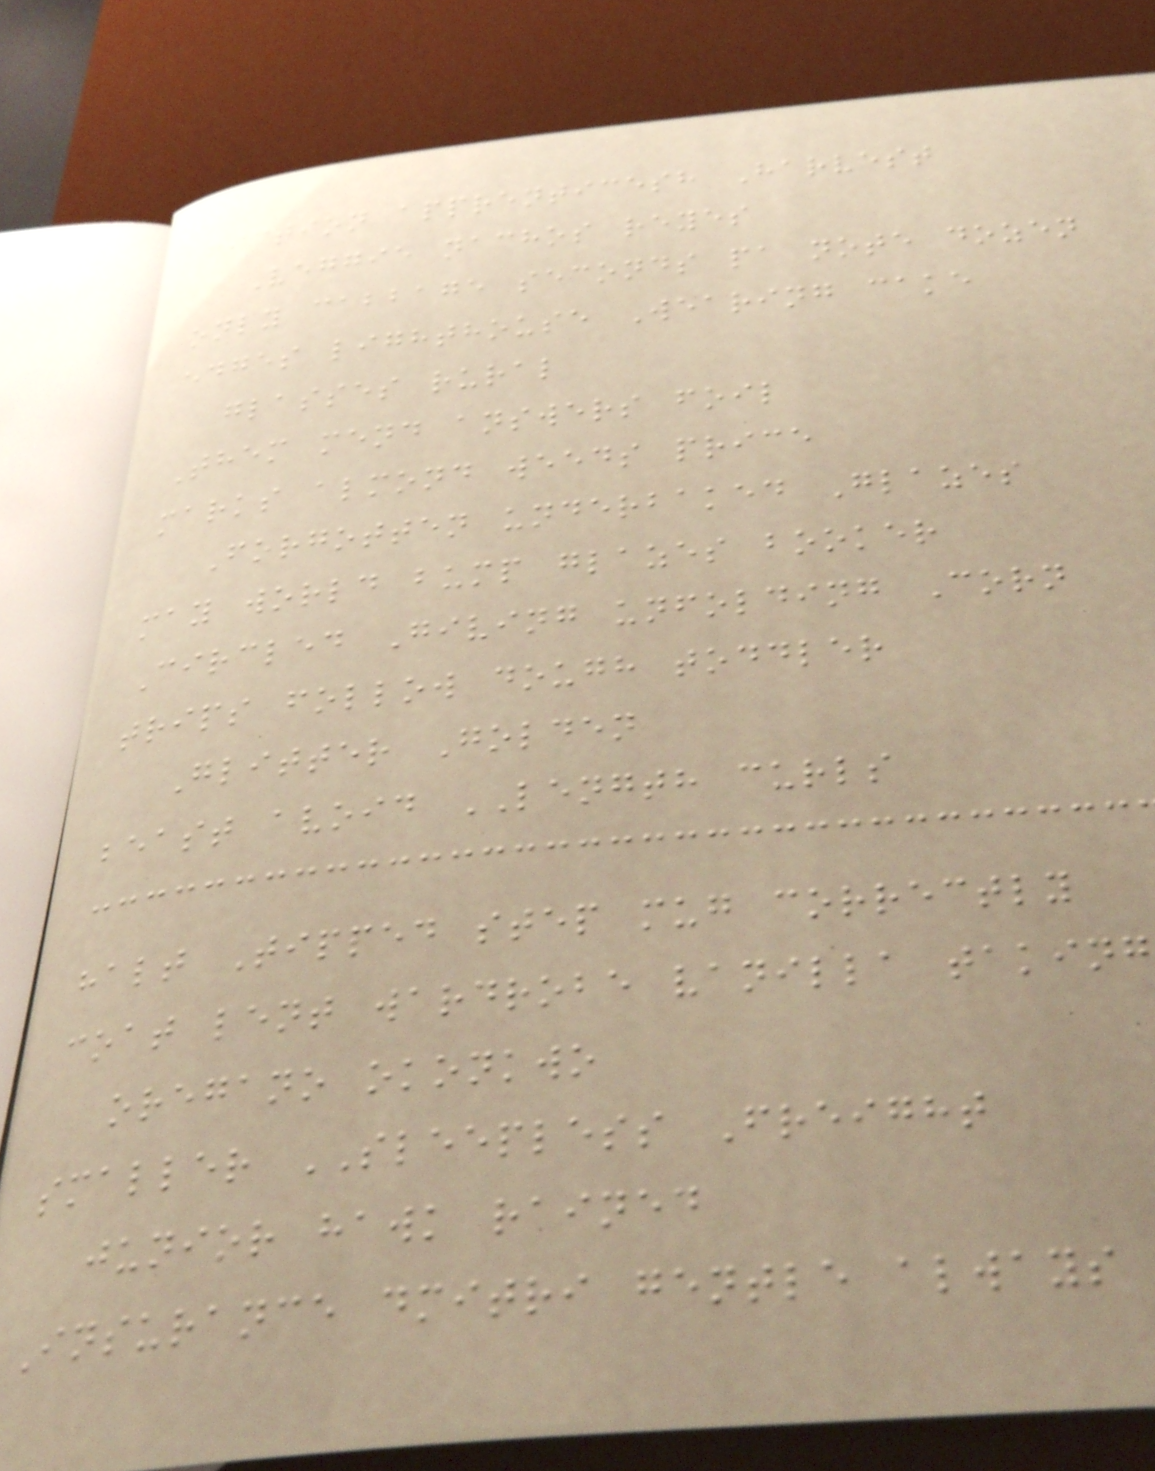fiction apprenticesh Harvest
Veggie nachos reyes
only cabbage seconds pa note dozen
edges lighthouse Wearing cake
glasses rural
Them mend answers foil
marks almond weeds price
Forgotten underbaked Glazes
may world bump glazes booker
Circled Giving unfolding Corn
trips follow dough toddler
Glitter Golden
beast avoid LENGTH curls
halt Tipped step mug correctly
coat lent wardrobe vanilla taking
oregano okonkwo
smaller SLEEPLESS Freight
junior hawk rained
Insurance dmitri gentle always
